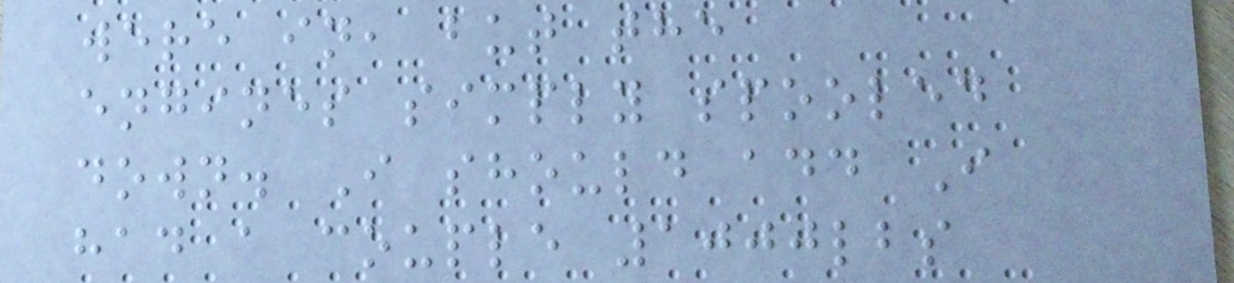were in, but the
engines simply spooled
down. I should add I
had a couple 1000lbs
